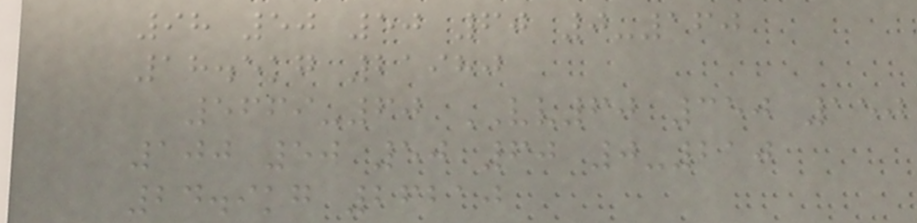98 50 50 60 0-160
18.5kg 21980
5669-60 VV60 350 150
100 50 50 60 0-210
24.9kg 26210
